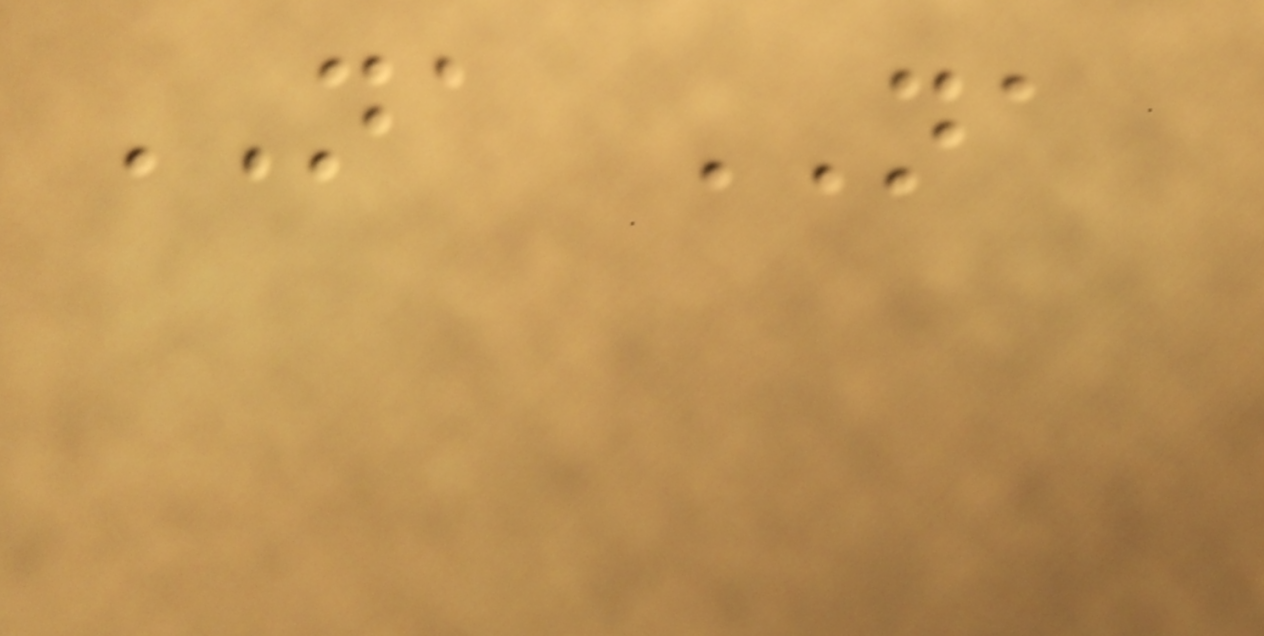NA NA
